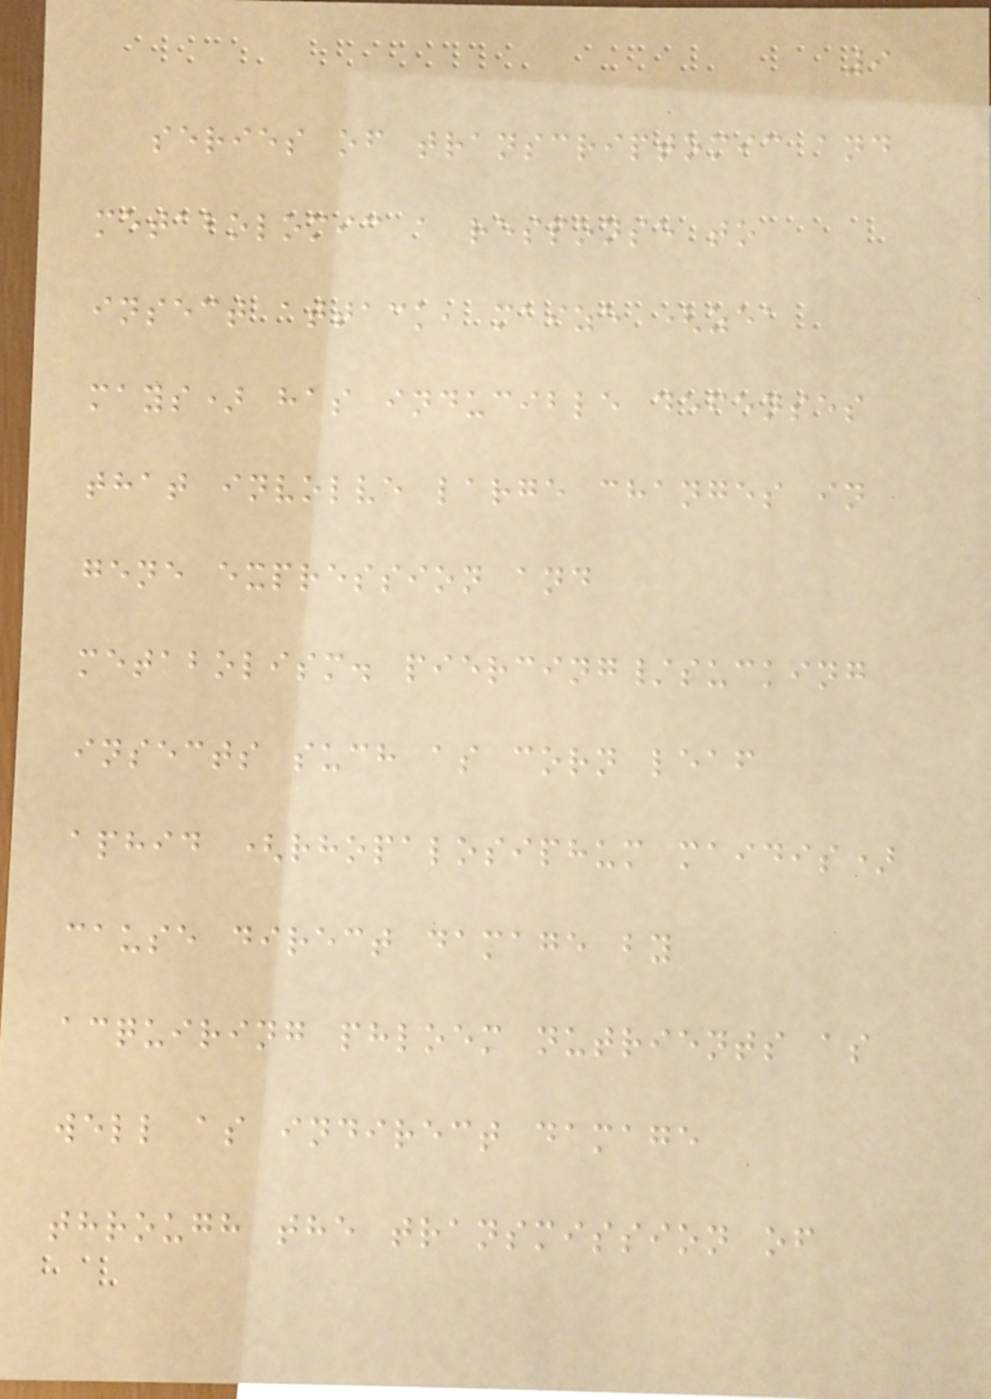9
series of transcriptomic and
metabolomic a response to
insect attack, maize (zea
mays) has inducible defenses
that involve large changes in
gene expression and
metabolism. piercing/sucking
insects such as corn leaf
aphid (rhopalosiphum maidis)
cause direct damage by
acquiring phloem nutrients as
well as indirect damage
through the transmission of
